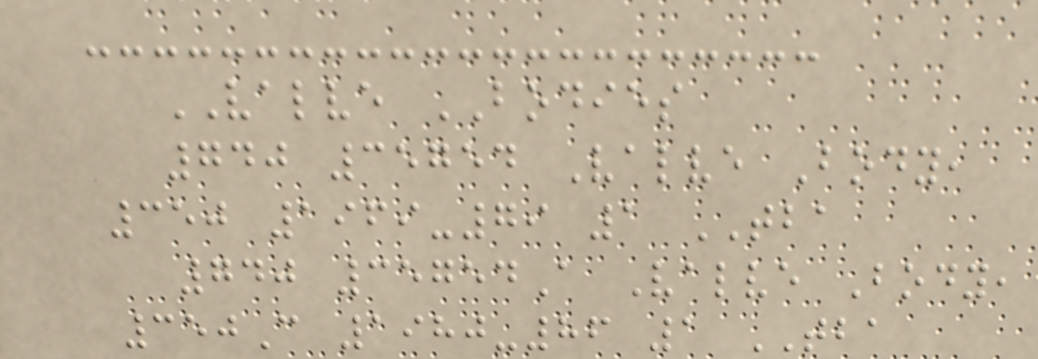VALVE BODIES
740 35754 Valve Body,
350 1969-79 1 TBA
740 35754A Valve Body,
350C 1980-86 1 TBA
